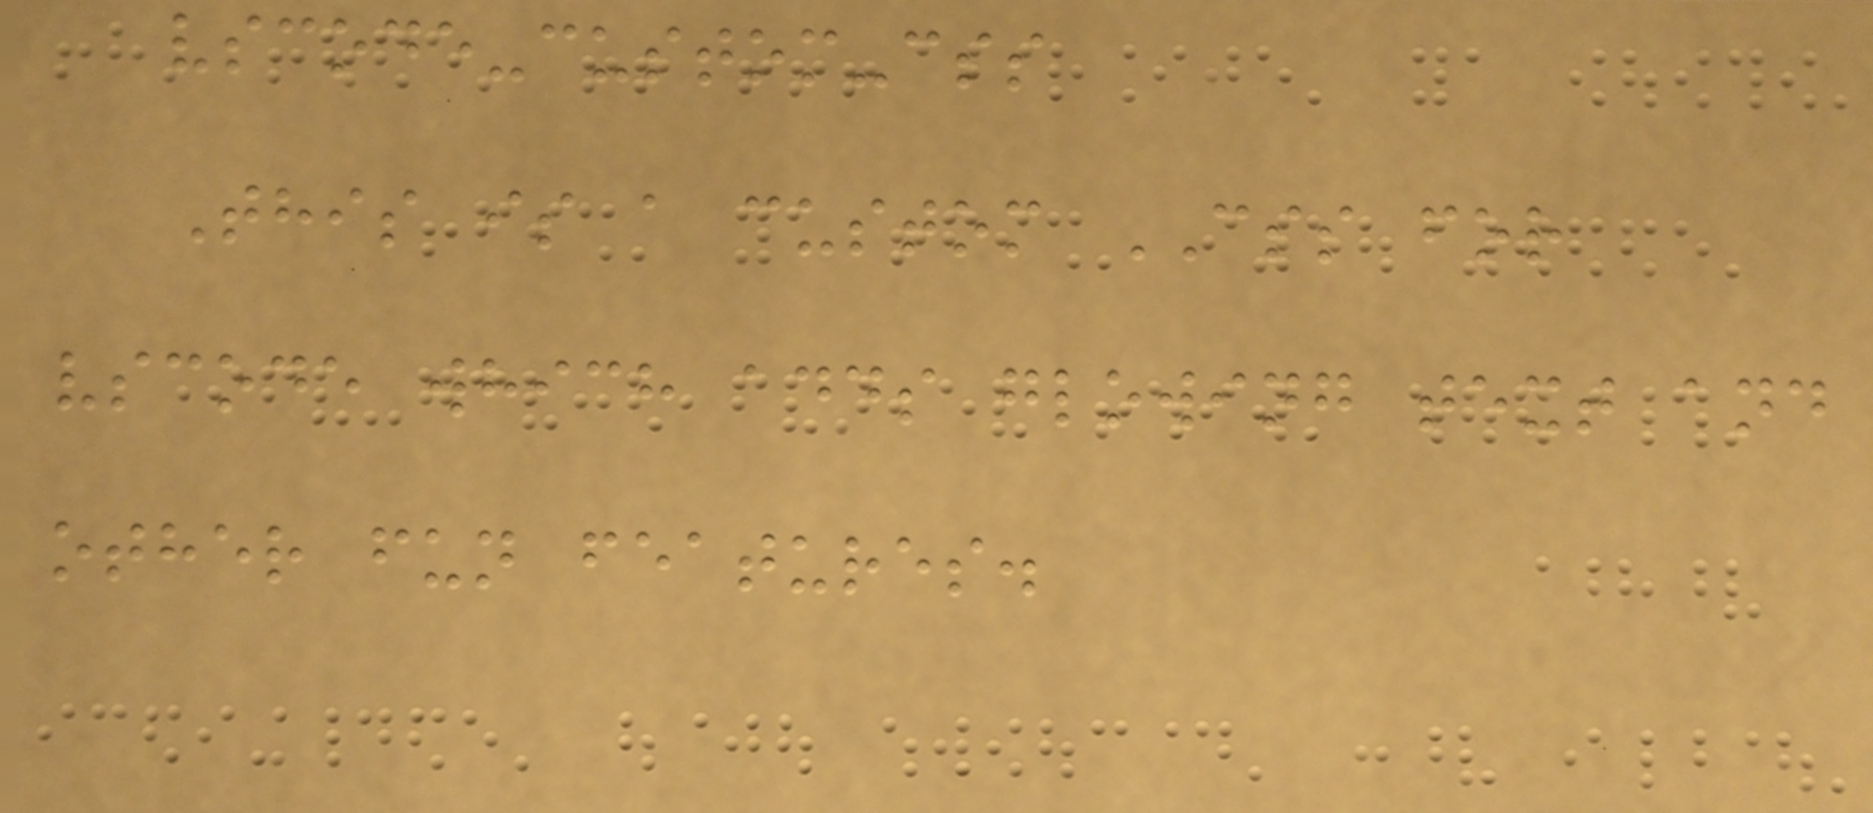vscode-custom-css
This is a custom CSS for
vscode which adds glowing text and
other fun features.
